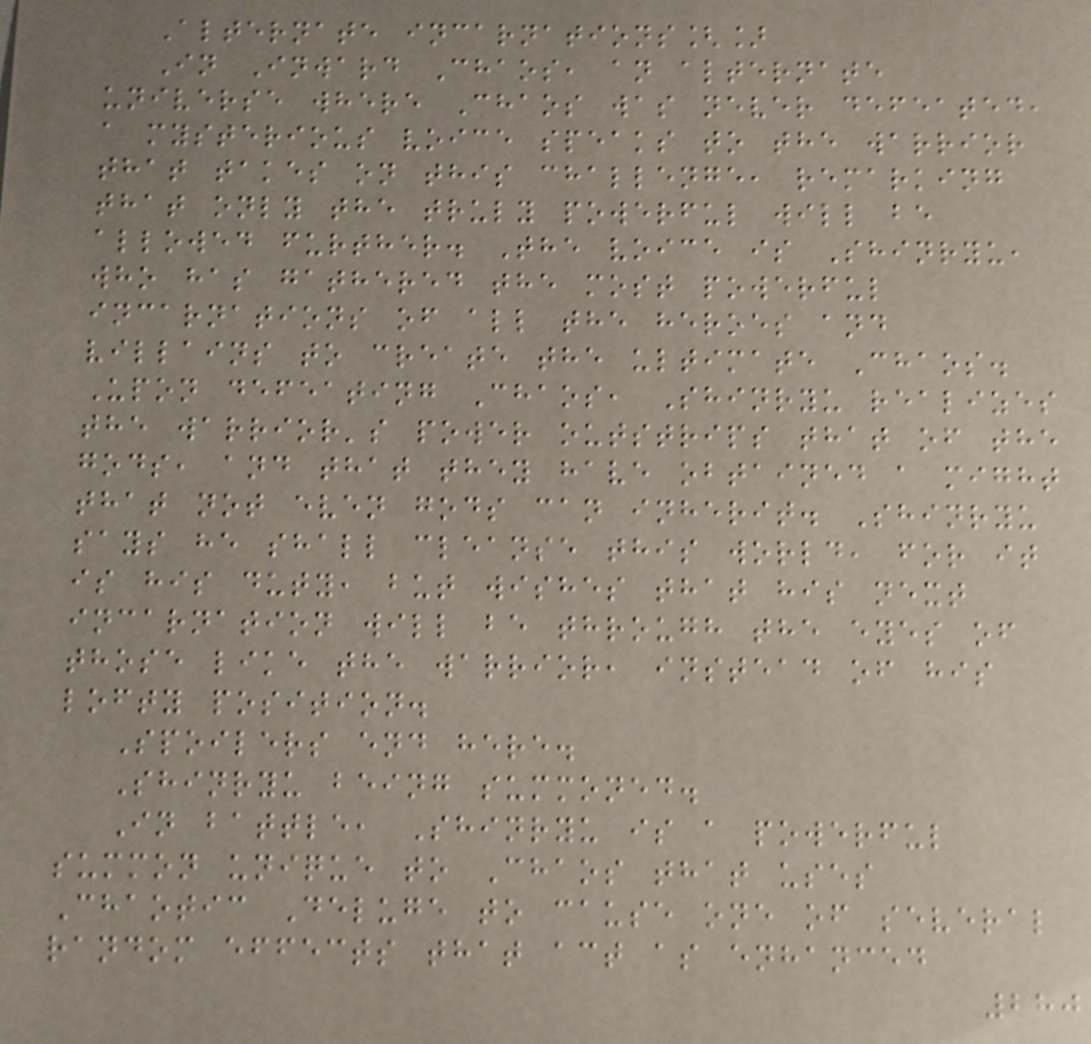Alternate incarnations[]
In Inward Chaos, an alternate
universe where Chaos was never defeated,
a mysterious voice speaks to the warrior
that takes on this challenge, remarking
that only the truly powerful will be
allowed further. The voice is Shinryu,
who has gathered the most powerful
incarnations of all the heroes and
villains to create the ultimate Chaos.
Upon defeating Chaos, Shinryu realizes
the warrior's power outstrips that of the
gods, and that they have obtained a might
that not even gods can inherit. Shinryu
says he shall cleanse this world, for it
is his duty, but wishes that his next
incarnation will be through the eyes of
those like the warrior, instead of his
lofty position.
Spoilers end here.
Shinryu being summoned.
In battle, Shinryu is a powerful
summon unique to Chaos that uses
Chaotic Deluge to cause one of several
random effects that act as enhanced
280
